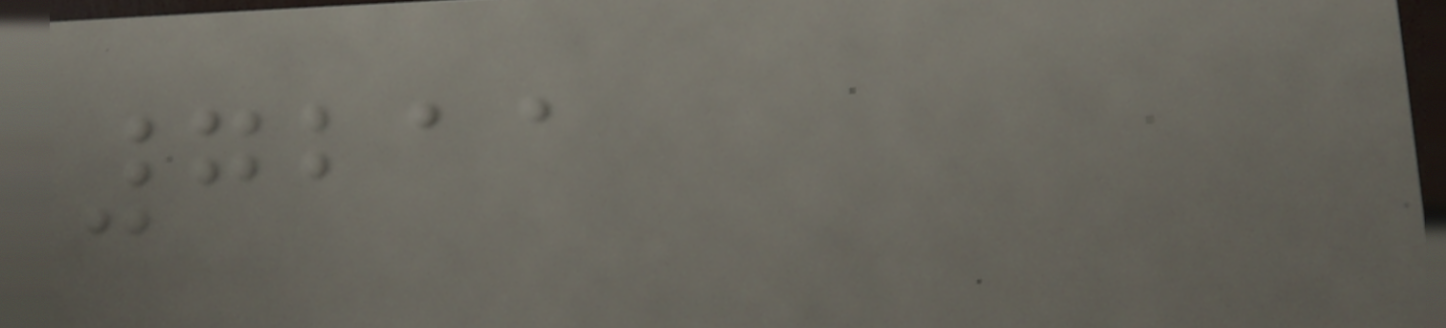7211
